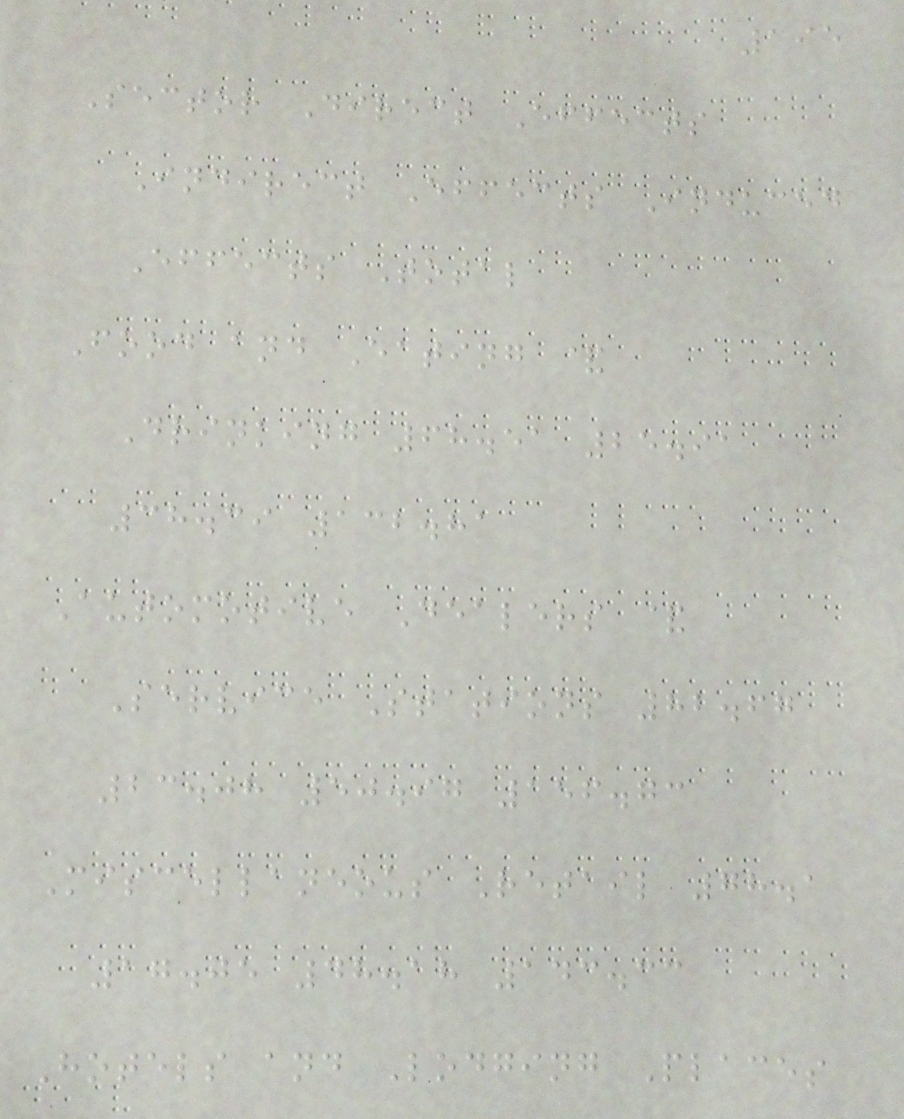195
Sector Direct Effects
Indirect Effects Induced
Effects Total
Food and Eating &
Drinking 68.51 25.91
38.39 132.81
Automotive Dealers &
Service Stations 82.67
23.08 50.97 156.73
Miscellaneous Retail 78.1
17.05 48.18 143.33
Hotels and Lodging Places
